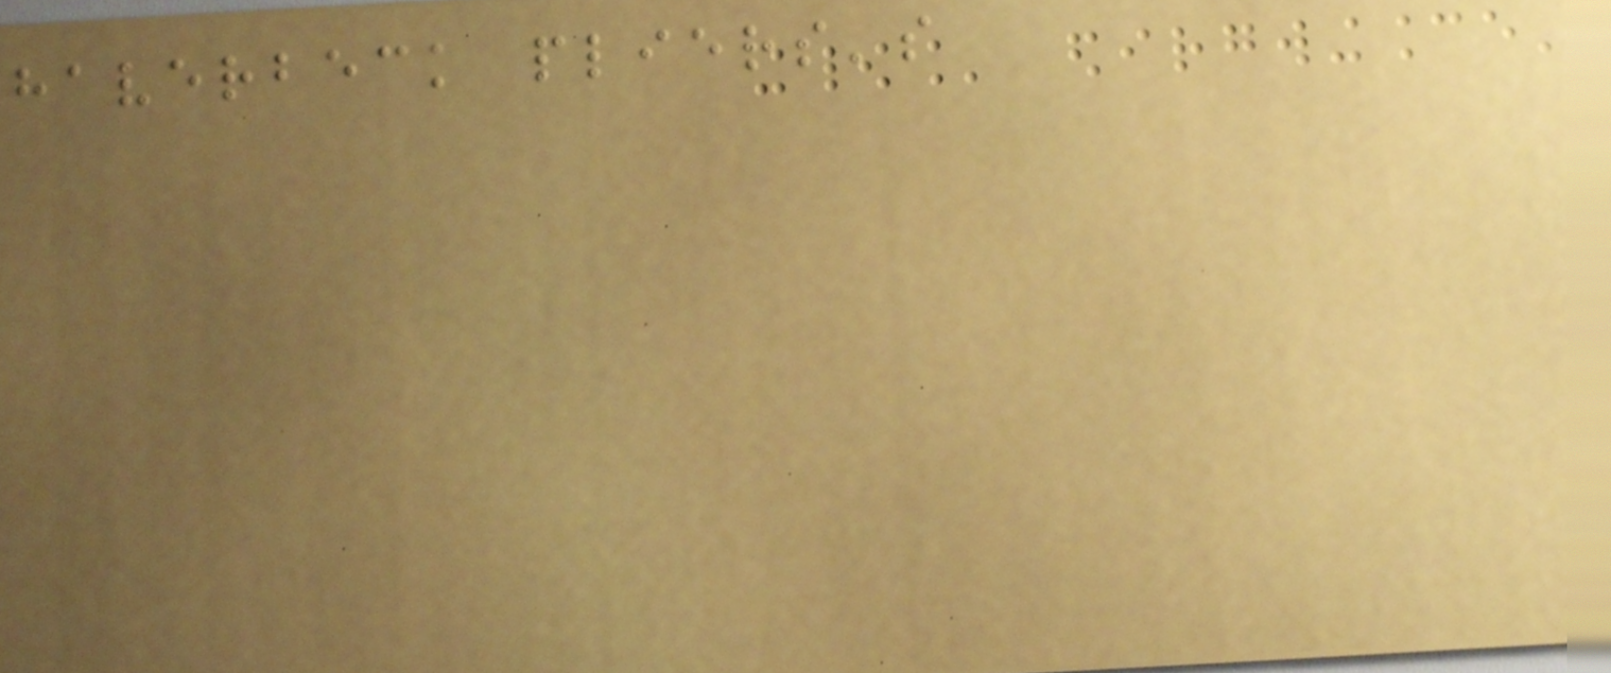haverbeck pliers's
